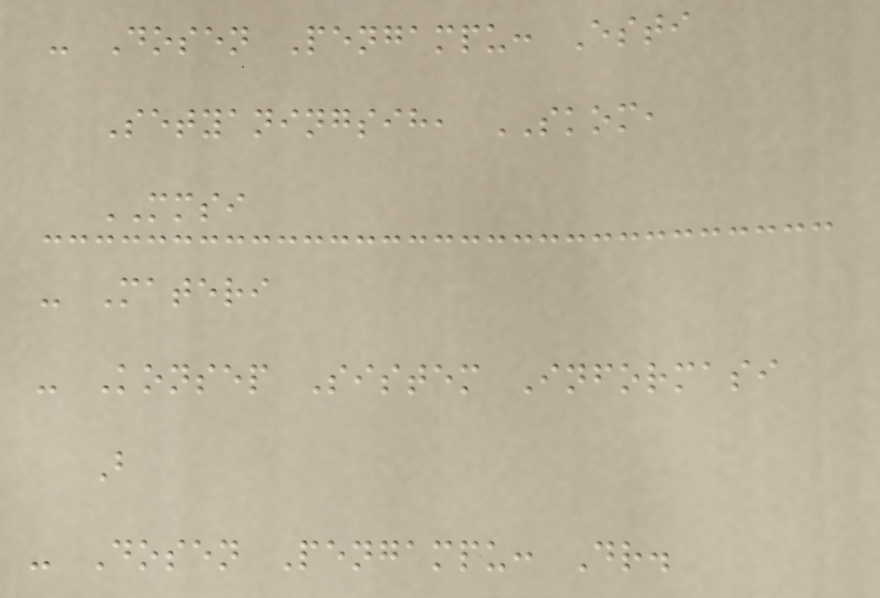- Dosen Pengampu: Esti
Setyaningsih, SKOM,
MMSI
- Materi
- Konsep Sistem Informasi
B
- Dosen Pengampu: Dr.
